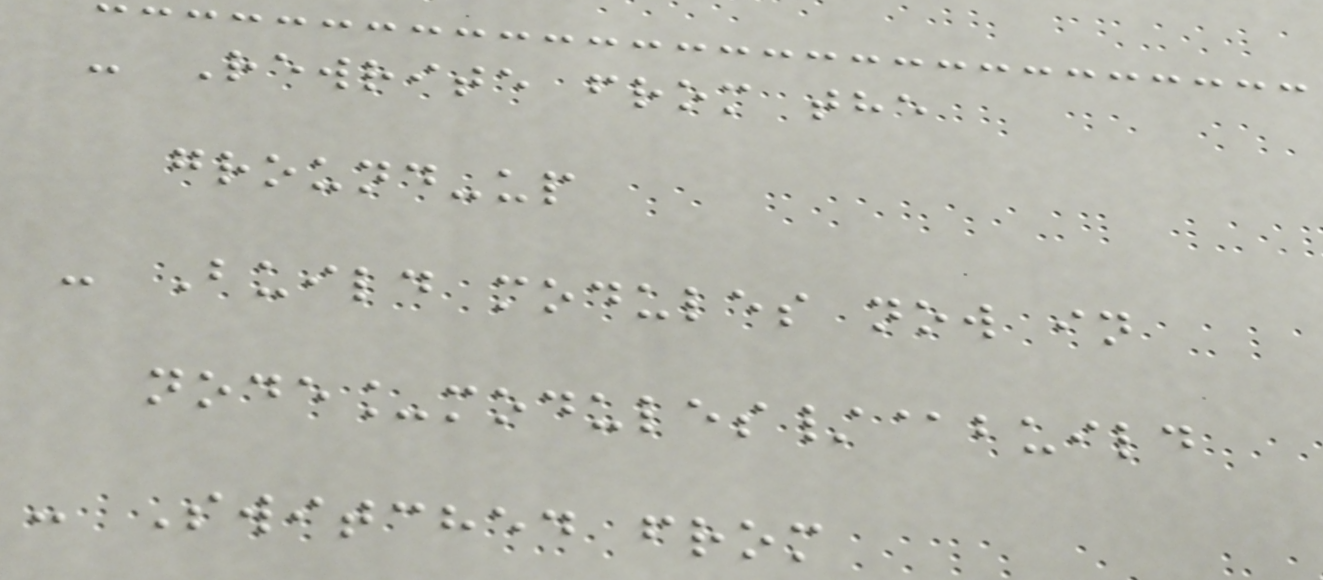- Rewrite from the
ground-up
- Build modules now in
node_modules/@build
- Switched from
